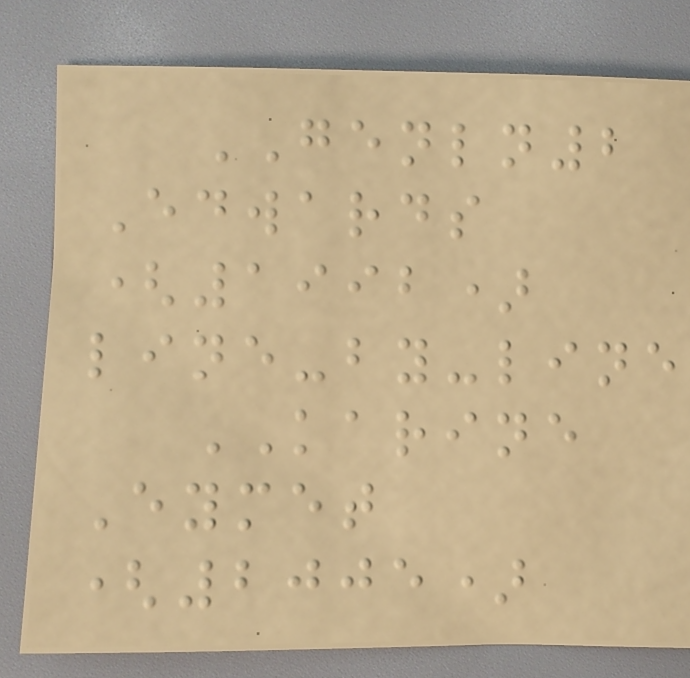GENLN2
Edwards
(1992)
line-by-line
KARINE
Eymet
(2005)
